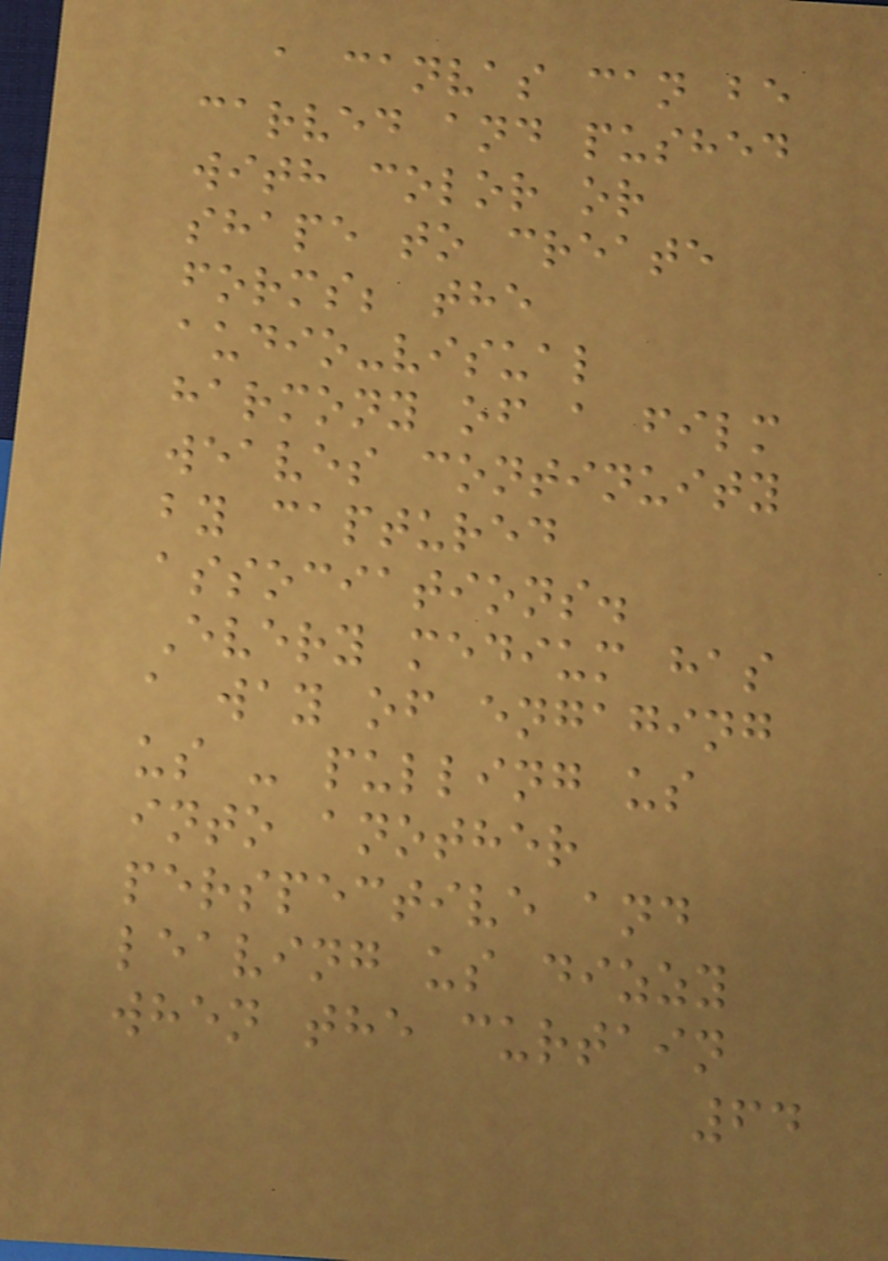a canvas can be
carved and pushed
with color or
shape to create
forms; the
audio-visual
harmony of a film
weaves continuity
by captured
associations.
Every medium has
a way of engaging
us - pulling us
into another
perspective and
leaving us dizzy
when the curtain
64
